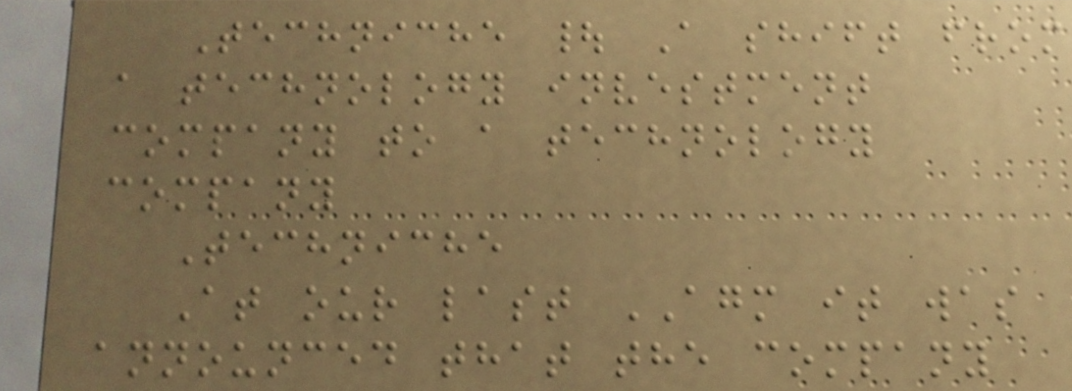Techniche | A shift from
a technology investment
company to a technology
company
Techniche
At our last AGM it was
announced that the company
